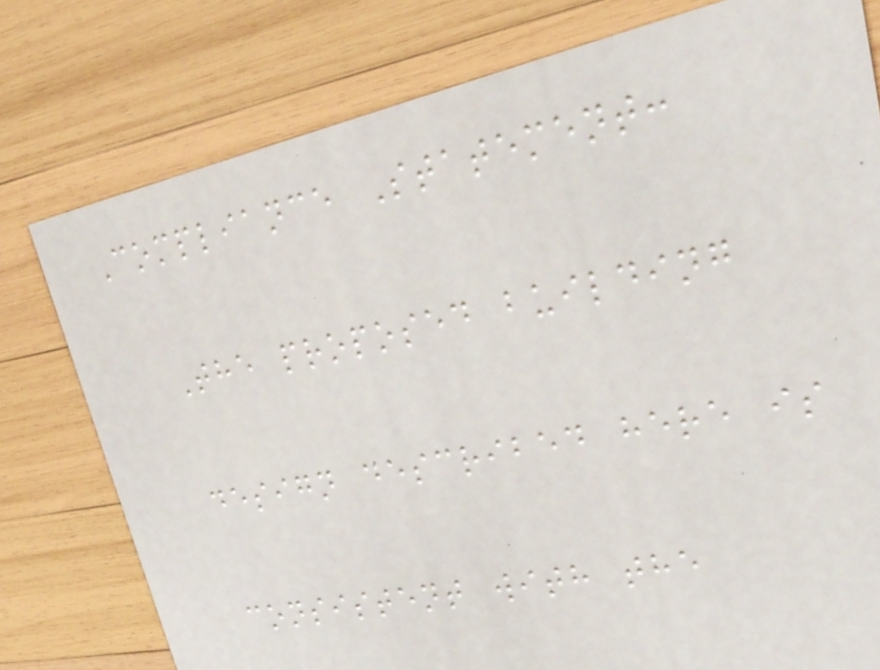Compliance Statement:
The proposed building
design described here is
consistent with the
